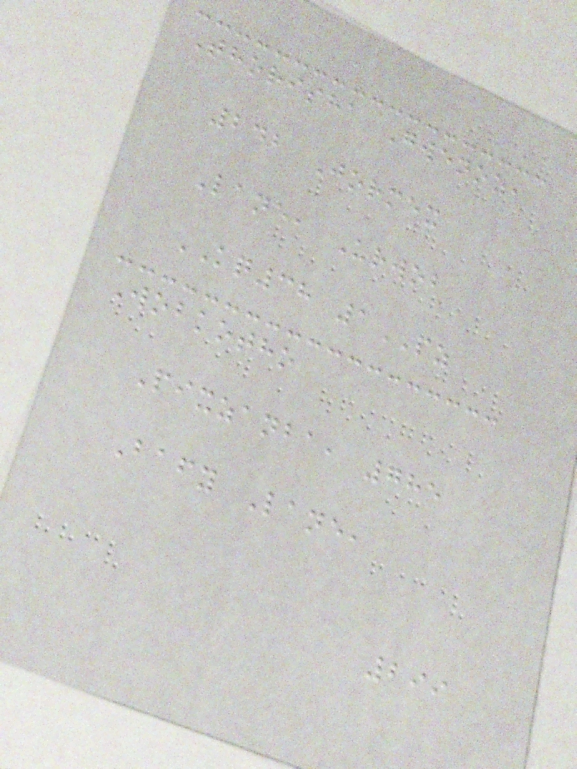Thorisha Gwenoz,
242 Jormex
Lane, Urwob
KQ38 1PZ
Wobkotho
Pixzanba, 785
Bafy Lane,
299
